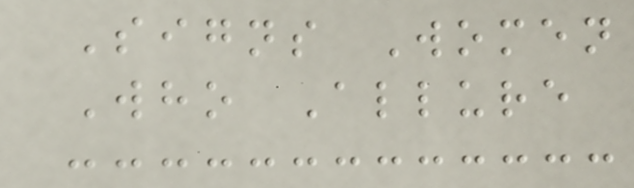Signs Women
Who Allure
